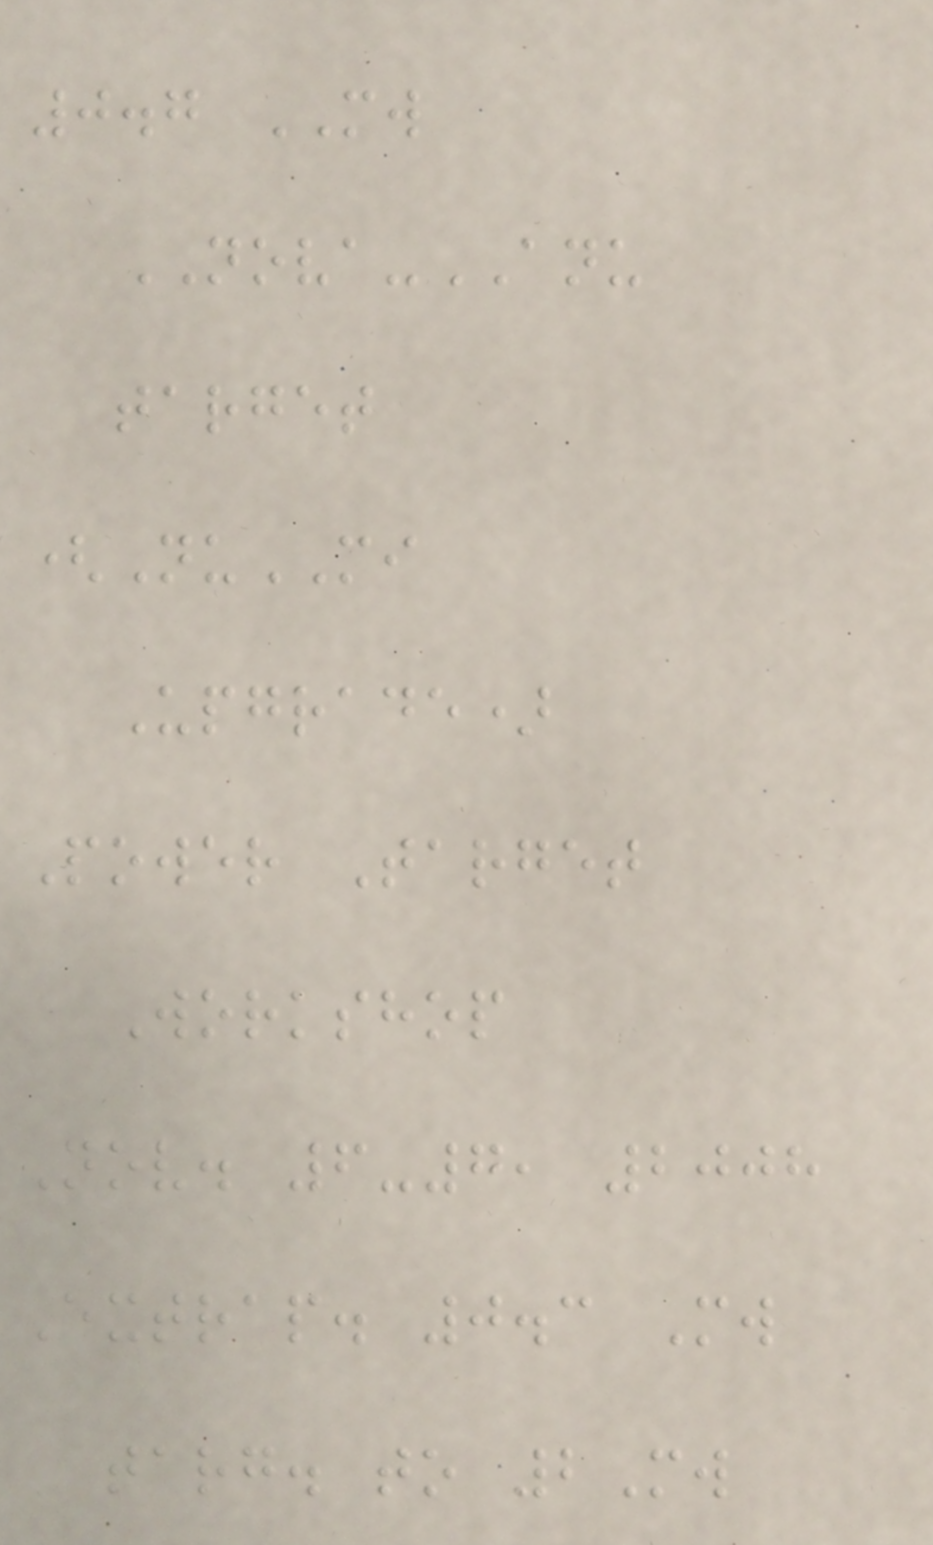0.7 MW
NOVA-ANU
target
(NuMI
Upgrade)
Power Target
Workshop
Nov. 6-7, 2008
Extrap. 0.3 Mw
targ. to 2Mw
